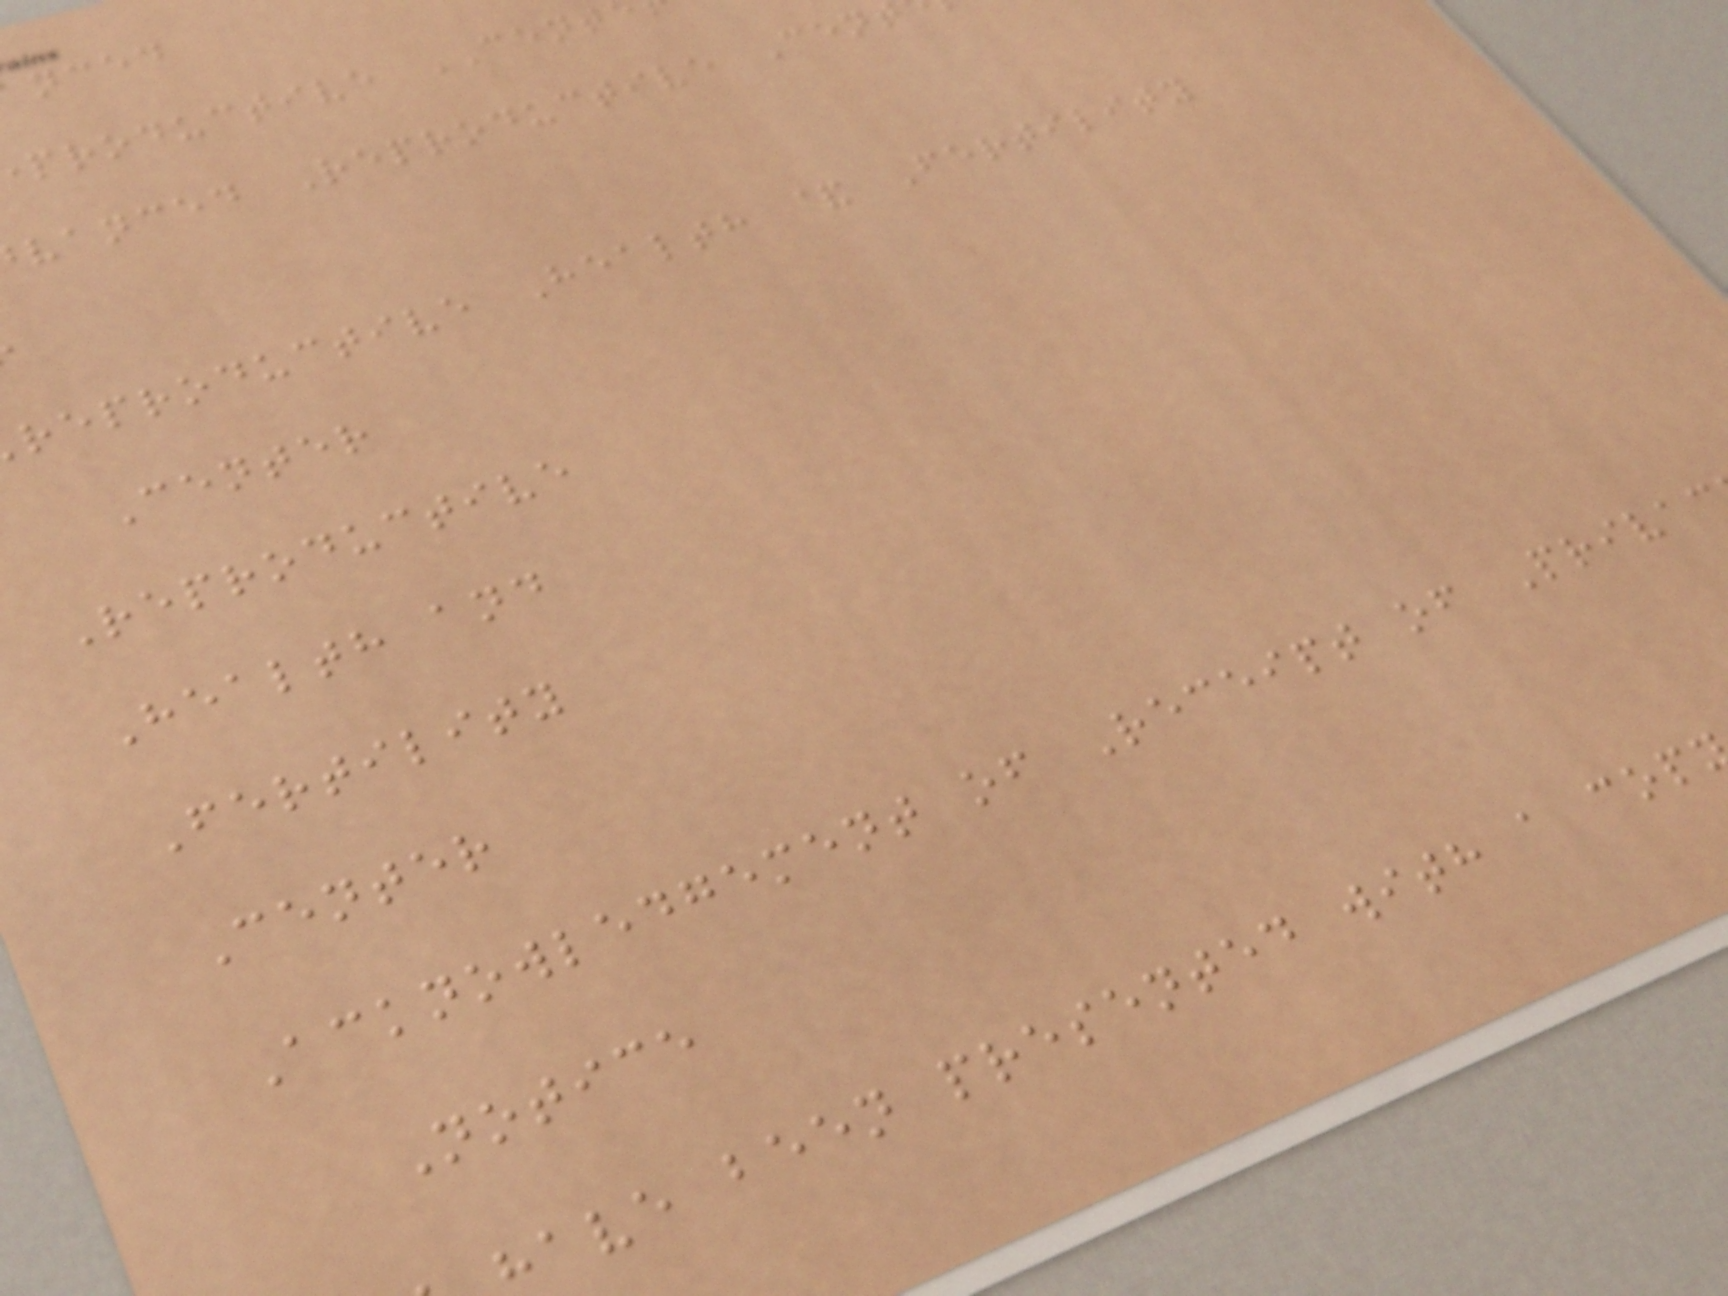nced
productive CENT
vanced Reproductive Cent
reproductive Health & Fertility
Center
Reproductive
Health and
Fertility
Center
Acknowledgement of Receipt of Privac
Notice
ave been presented with a cop
